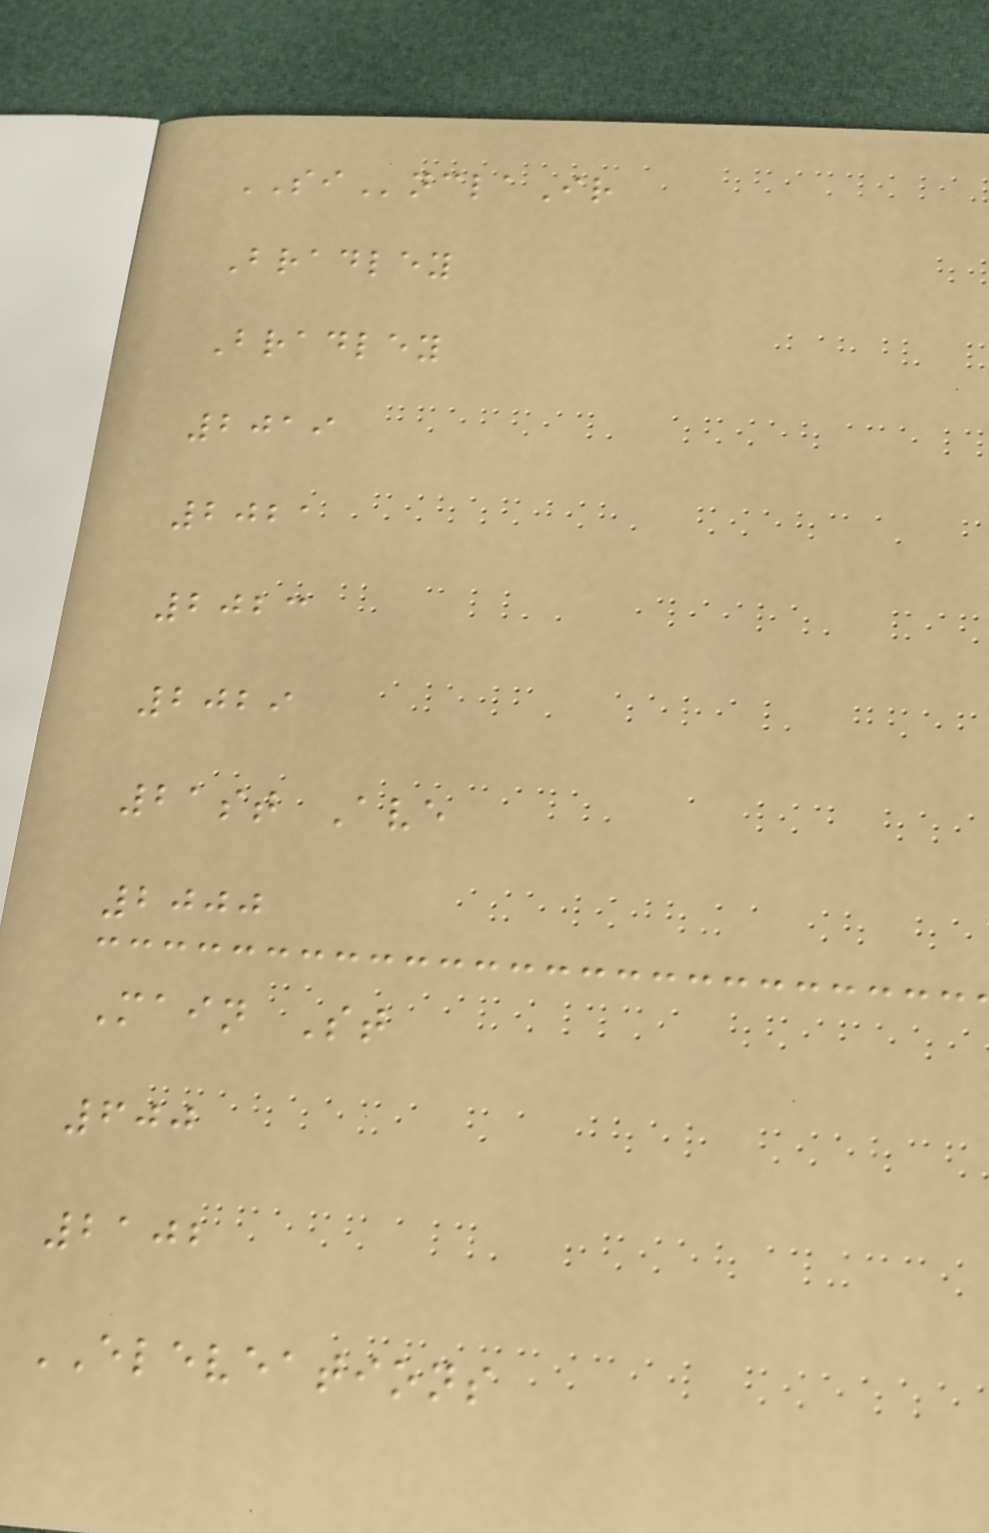SInclaIr
Bradley
Bradley
2019
2021
2023
2029
21st Ave
2000
Main St
600
2102
ELEVEATIONS
